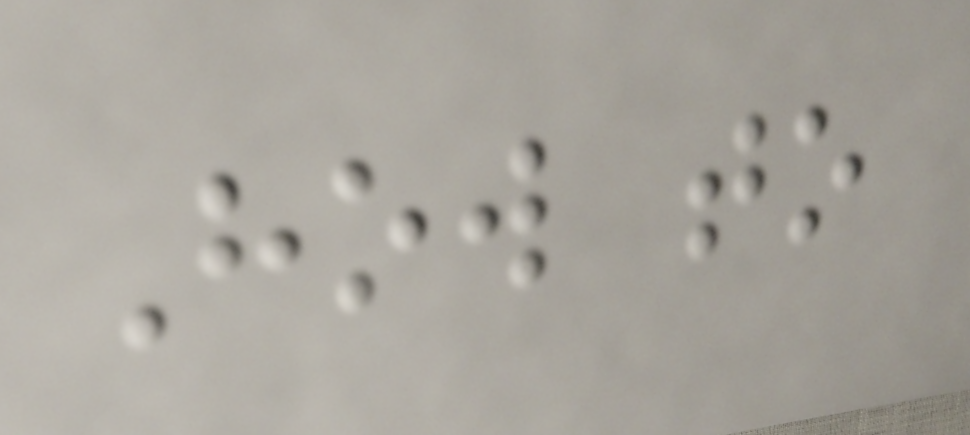How to
